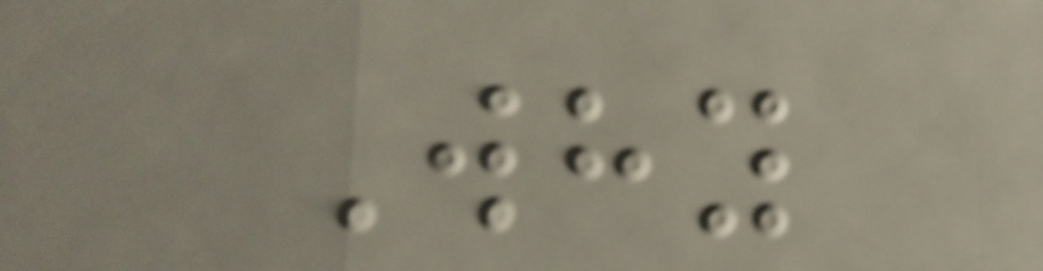Why
